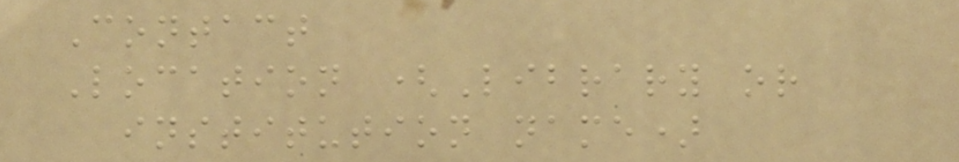Contact
Location (Library or
institution name)
